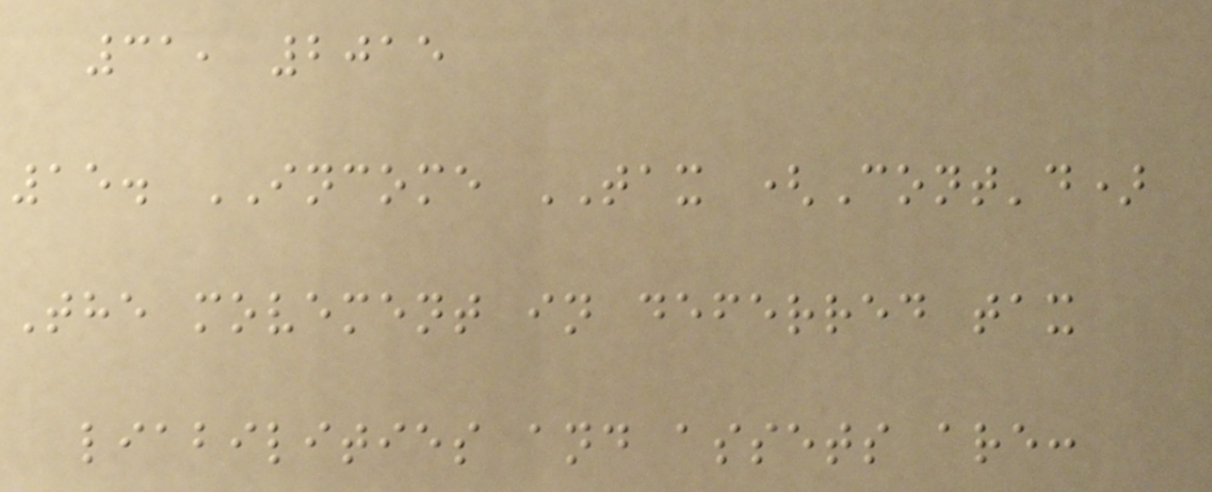31, 2015
15. INCOME TAX (Cont'd)
The movement in deferred tax
liabilities and assets are:
